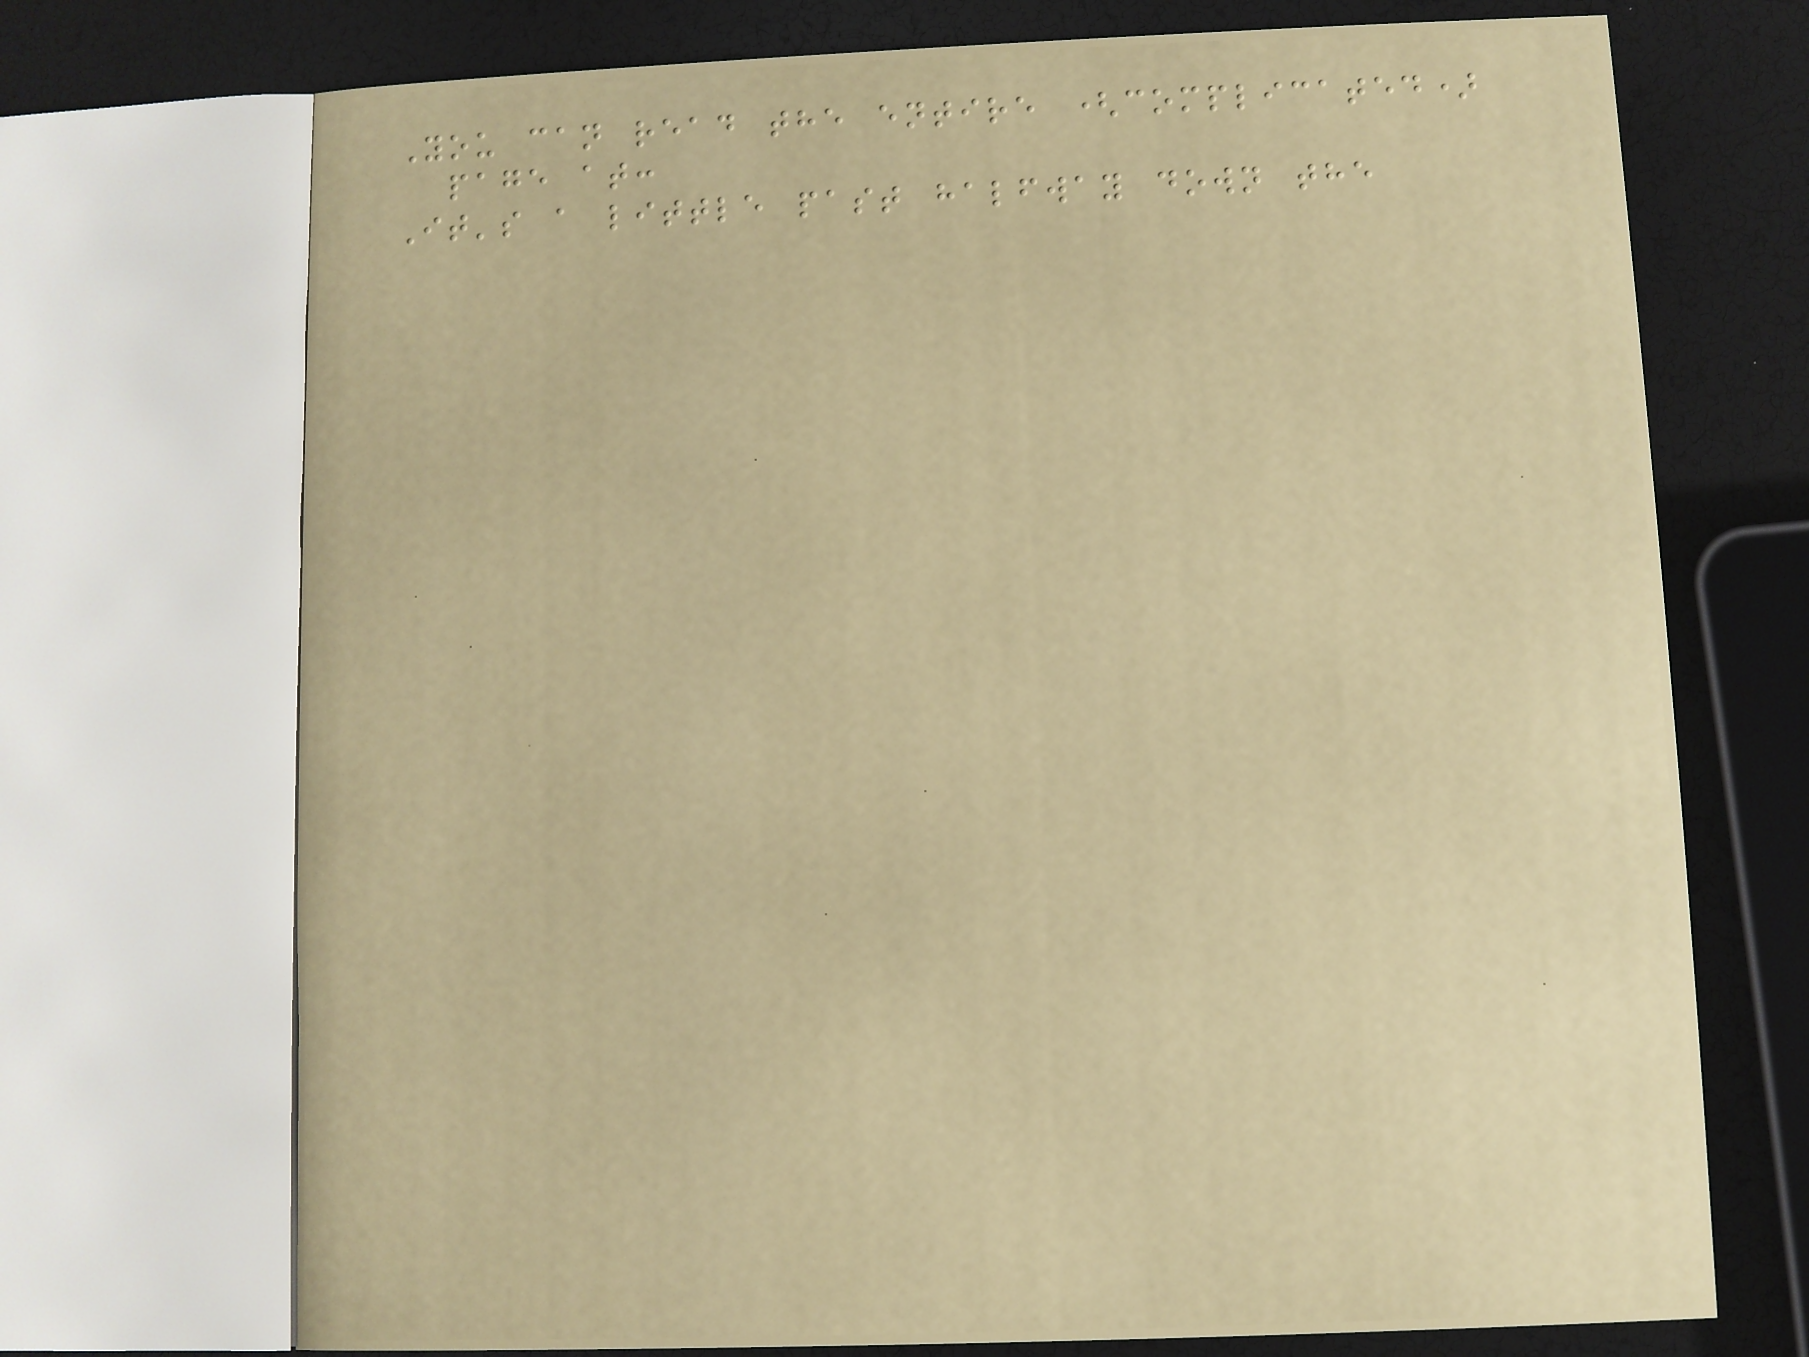You can read the entire (complicated)
page at:
It's a little past halfway down the
